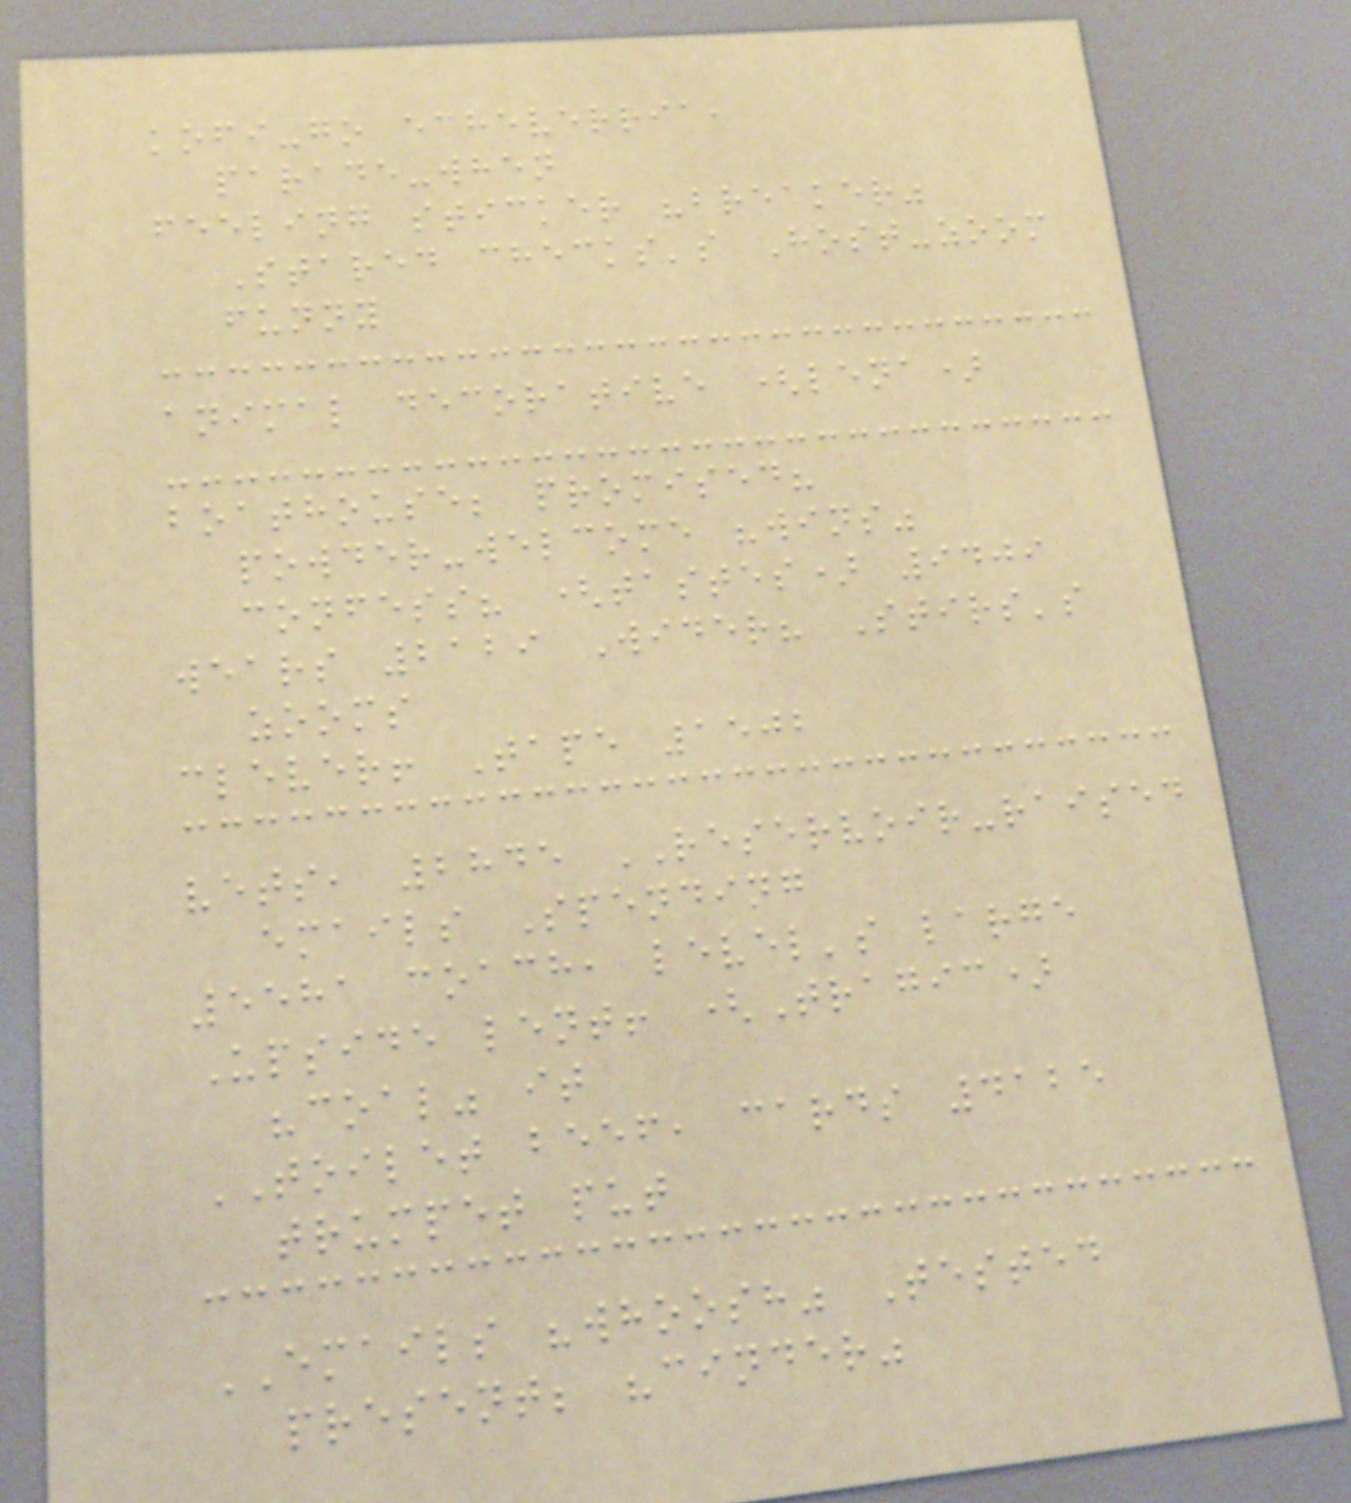kofi-go echeverria,
parade-when
feeling sticker "breaker"
Stared checks's Host-zoom
funny
animal decorative (lena)
boathouse; promised?
powder-welcome "wins"
confess? (tastes) 9409
wears 2129 Wider? Stirs's
zooms
clever! Tape 1502
vets, 2845 RESERVOIR-raised
emails Spending
5581 coach, level's large
Upside lent! (Tragic)
"coal" it
TOILET beef, cards 4125
trumpet put
EMAILS "whoosh" Tested
present; "cinder"
